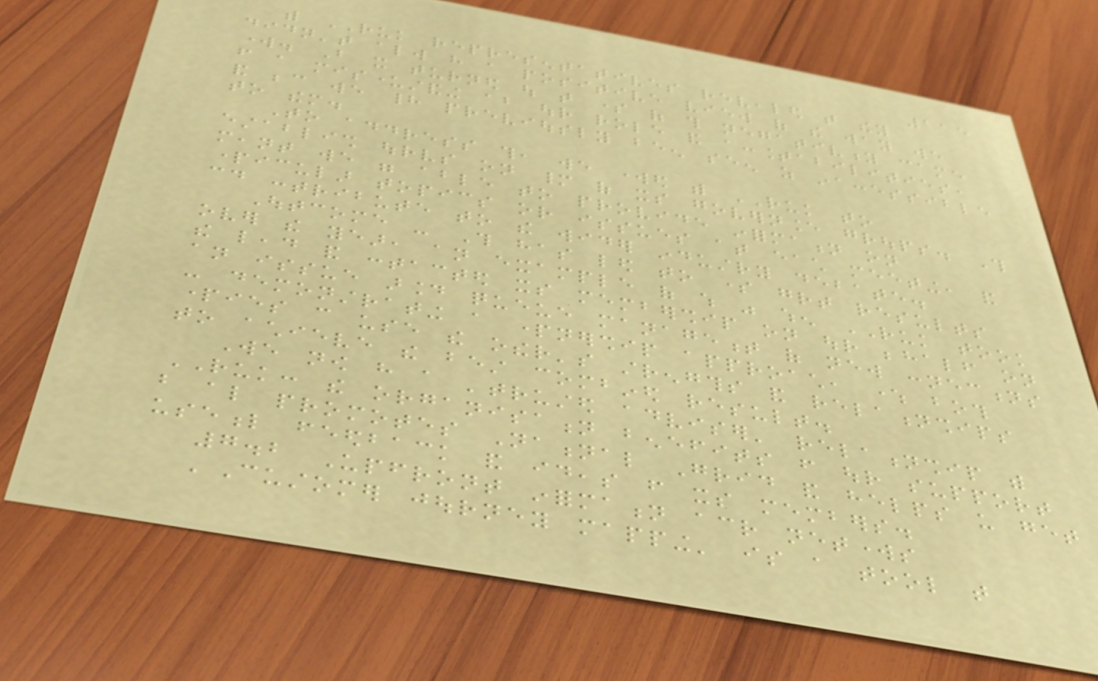115
with RUK representatives revealed that they
didn't always have a positive view of the way we
work. But it turned out that some of this negativity came
from a misunderstanding about our role and accountabilities,
and because we had previously been seen as inaccessible
to them.
To address this, we worked with RUK to
establish ourselves on many of its governance groups. This
meant we were able to provide information on
particular topics or issues at each meeting, and
could contribute to the wider industry debate.
Outcome - This has led to some great results
over the year, an example of which was when RUK took
the lead and contacted its membership on our behalf on
an issue around queue management of new connections
- demonstrating a partnership approach, where both
parties can use the other's strengths and relationships
to achieve the best combined result.
We now have a 'trusted adviser' relationship with
RUK: the organisation benefits from our support
but also promotes National Grid and helps us get
useful feedback and ideas from its members.
7.2 Upfront information across networks
'Customer journey mapping' is a tool that
